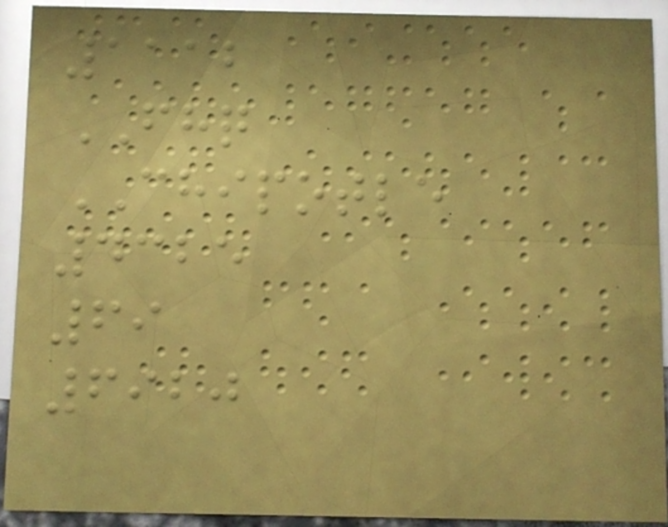1112
FHQ
CHIPOTLE
4325
69
6920
